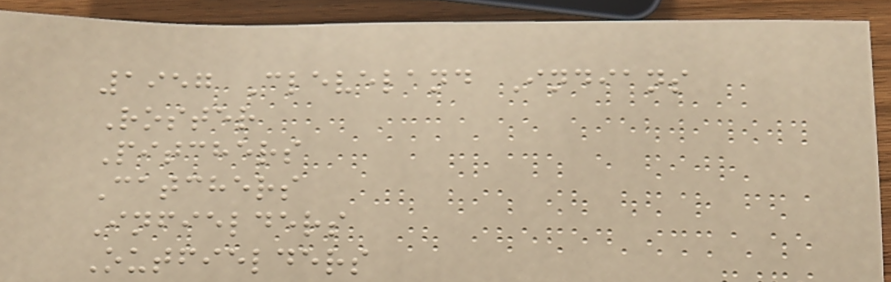1957 Cleveland Indians
Roster
Pitchers
Catchers
Infielders
Outfielders
